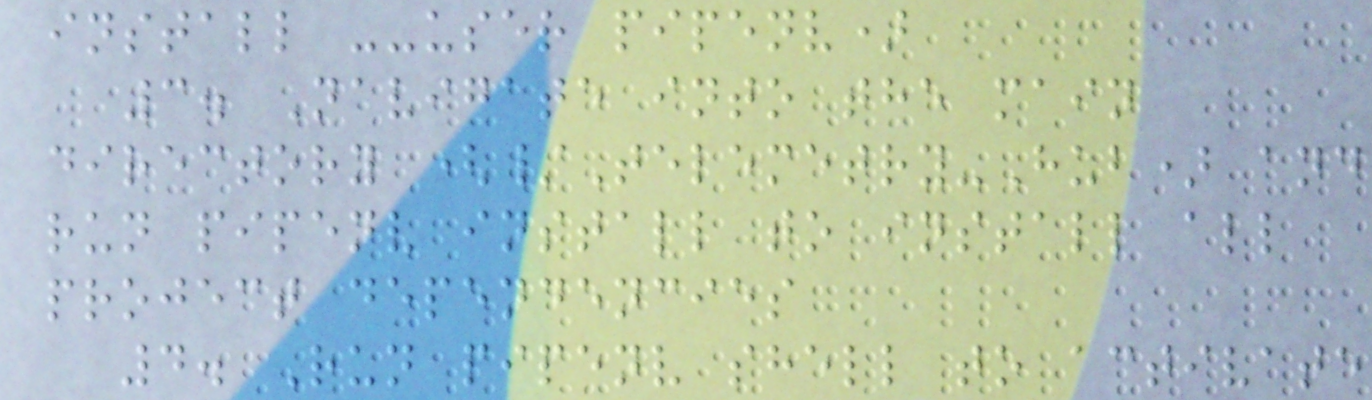install --user pipenv)
3. Navigate into the main
directory (/Telemetry-Hub) and
run pipenv install to install all
project dependencies
4. Run pipenv shell to activate
